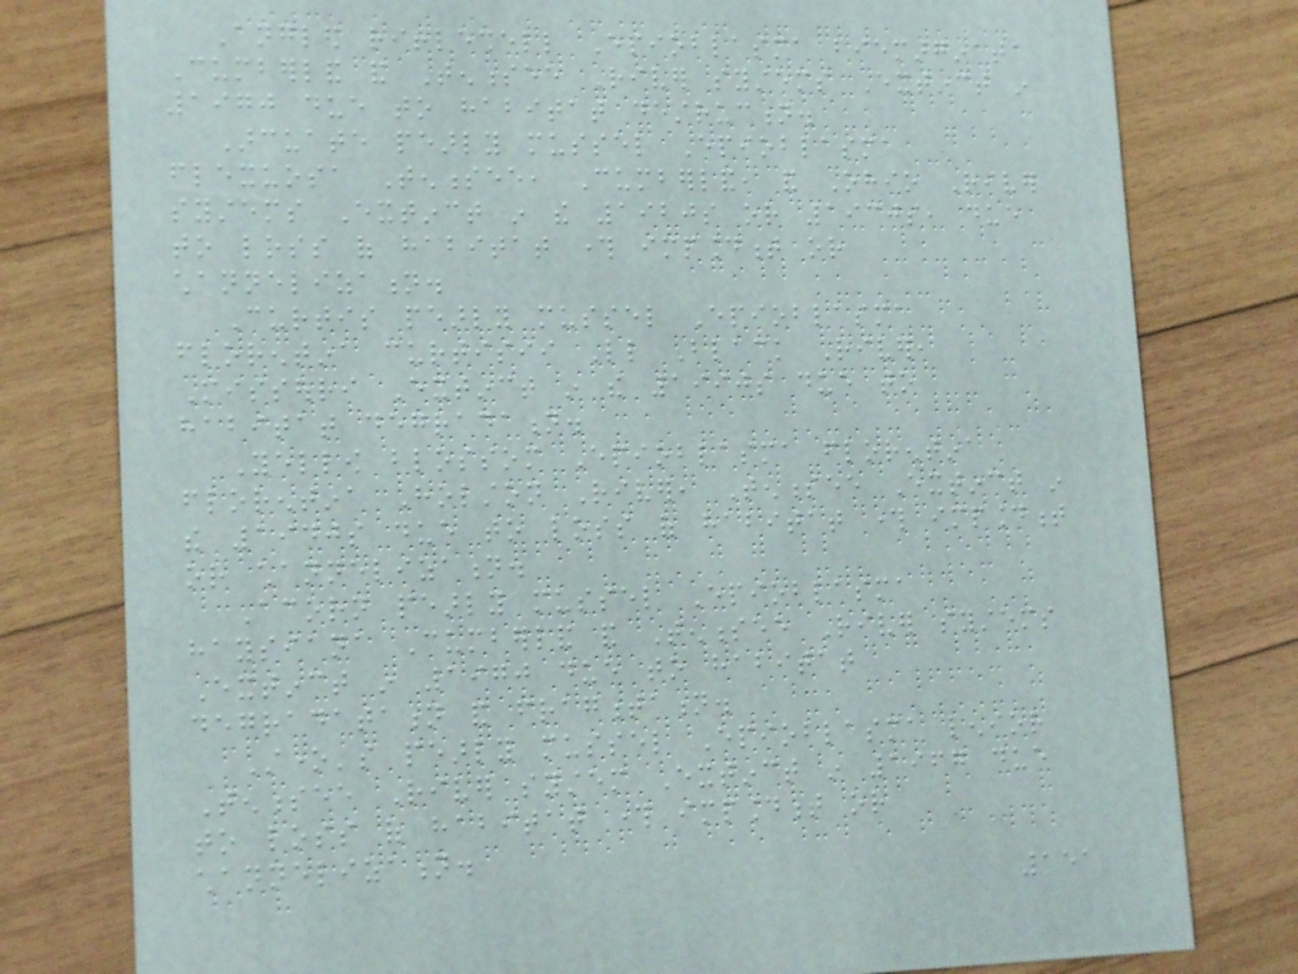Angled riffleshell Epioblasma biemarginata
Cumberland and Tennessee River systems Extinct in
1970 due to habitat destruction.
Arcuate pearly mussel Epioblasma
flexuosa Tennessee, Cumberland, and Ohio River
systems Extinct in the 1920s or 1930s, due
to loss of habitat through impoundment or
channelization.
Curtis pearly mussel Epioblasma
florentina curtisii Little Black River,
Missouri Extinct in the 1990s due to
habitat degradation.
Yellow blossom Epioblasma florentina
florentina Holston River, Tennessee Extinct in
the 1940s due to loss of habitat through impoundment
or channelization.
Acorn pearly mussel Epioblasma
haysiana Cumberland and Tennessee River systems
Extinct in 1970 due to habitat
degradatation and fragmentation.
Stone's pearly mussel Epioblasma lenior
Tennessee River system Extinct in 1967 due
to loss of habitat through impoundment or
channelization.
151
